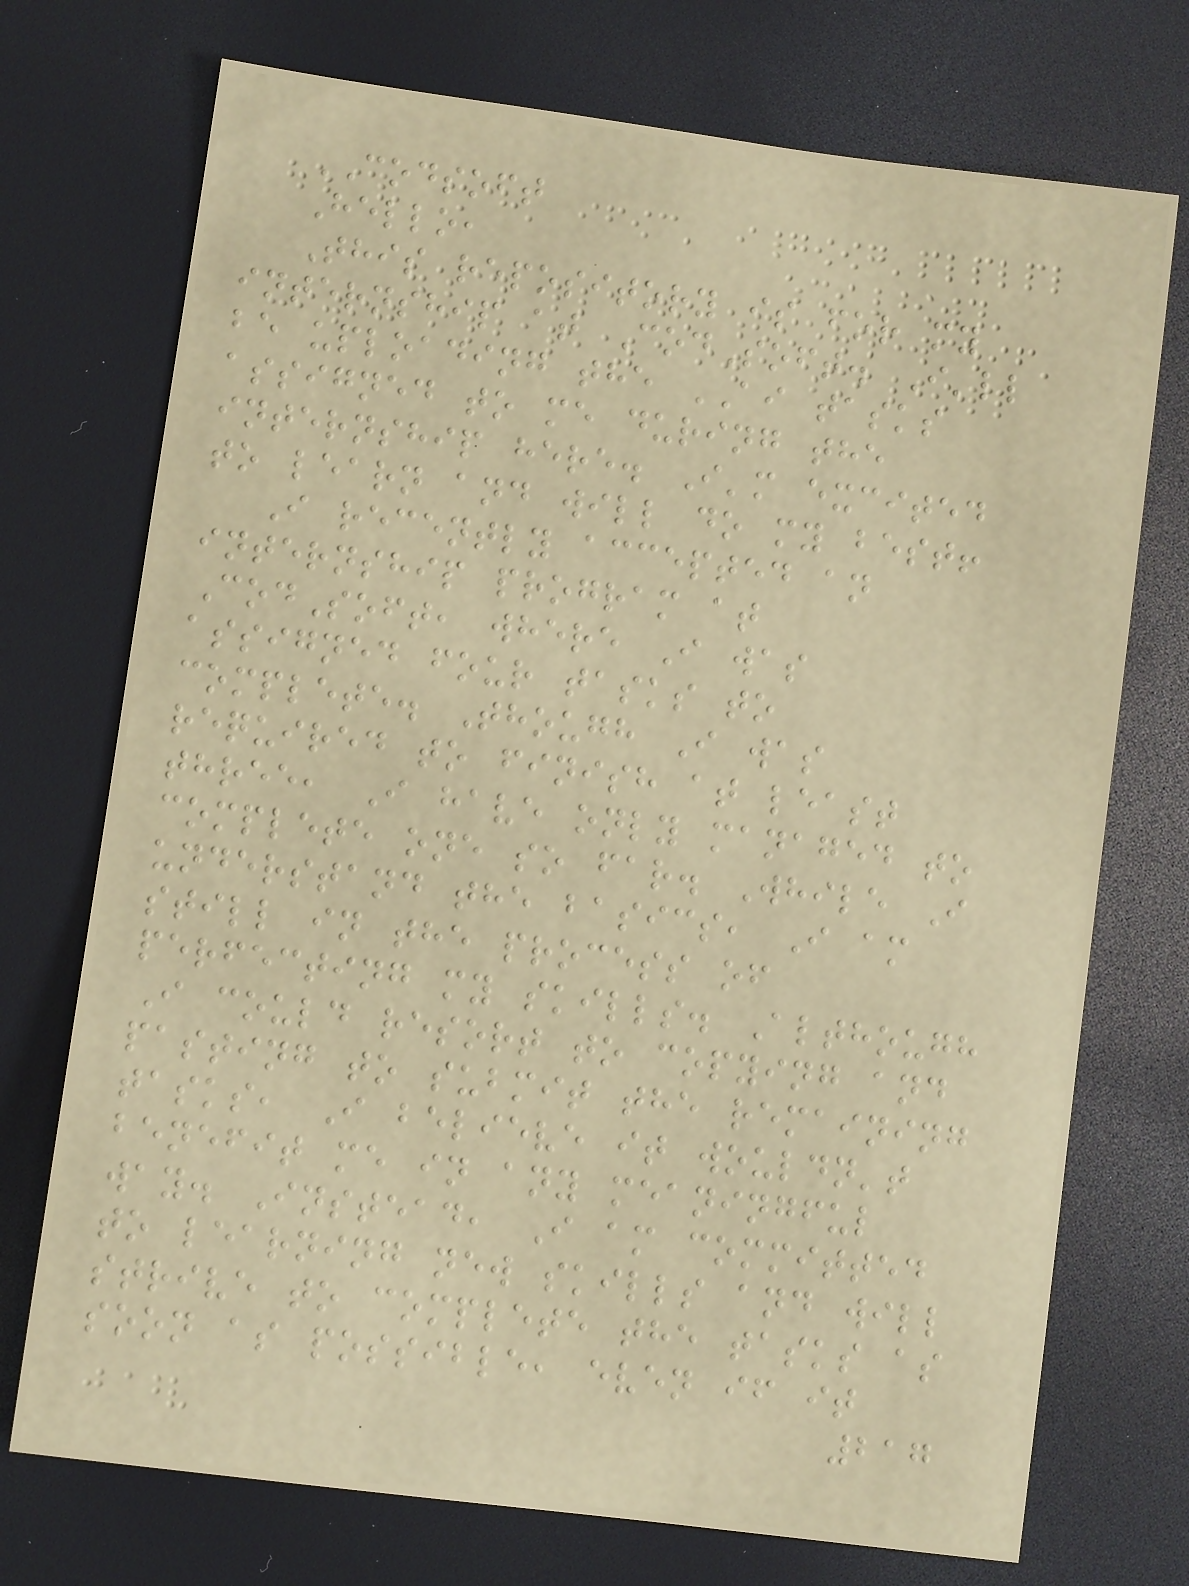CODSOFT
Hello,
This repository is for my
internship at CodSoft. I'll
be uploading the AI tasks
assigned to me during the
internship here. I'm excited
to learn and will do my best!
I recently accepted an
internship program at
CodSoft, where I was
assigned four tasks to
complete. Though I was
required to finish at least
three, I have only managed to
complete one so far. While I
understand the basics, I am
still in the process of
perfecting my skills. Although
I could resort to copying and
pasting to submit the remaining
tasks, I believe it wouldn't
benefit me in any meaningful
way. Instead, I am committed
to learning new skills and will
strive to complete the tasks as
soon as possible, even if it
217
